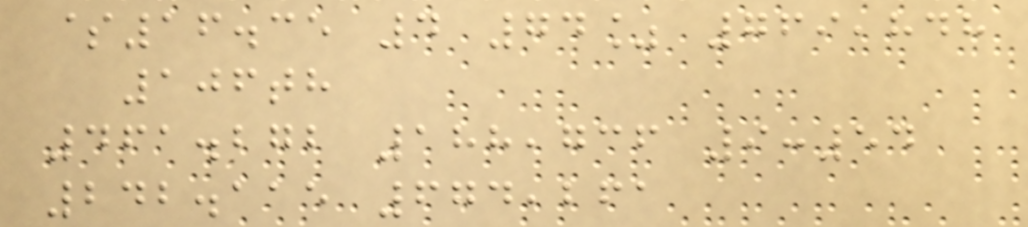$16.35 4 74% 769,848
106th
461.272 188,736 9:54
242.115 674,261
